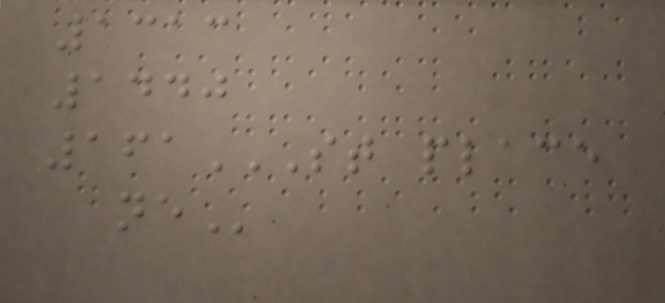1313
1440
161ST PLACE
NE
